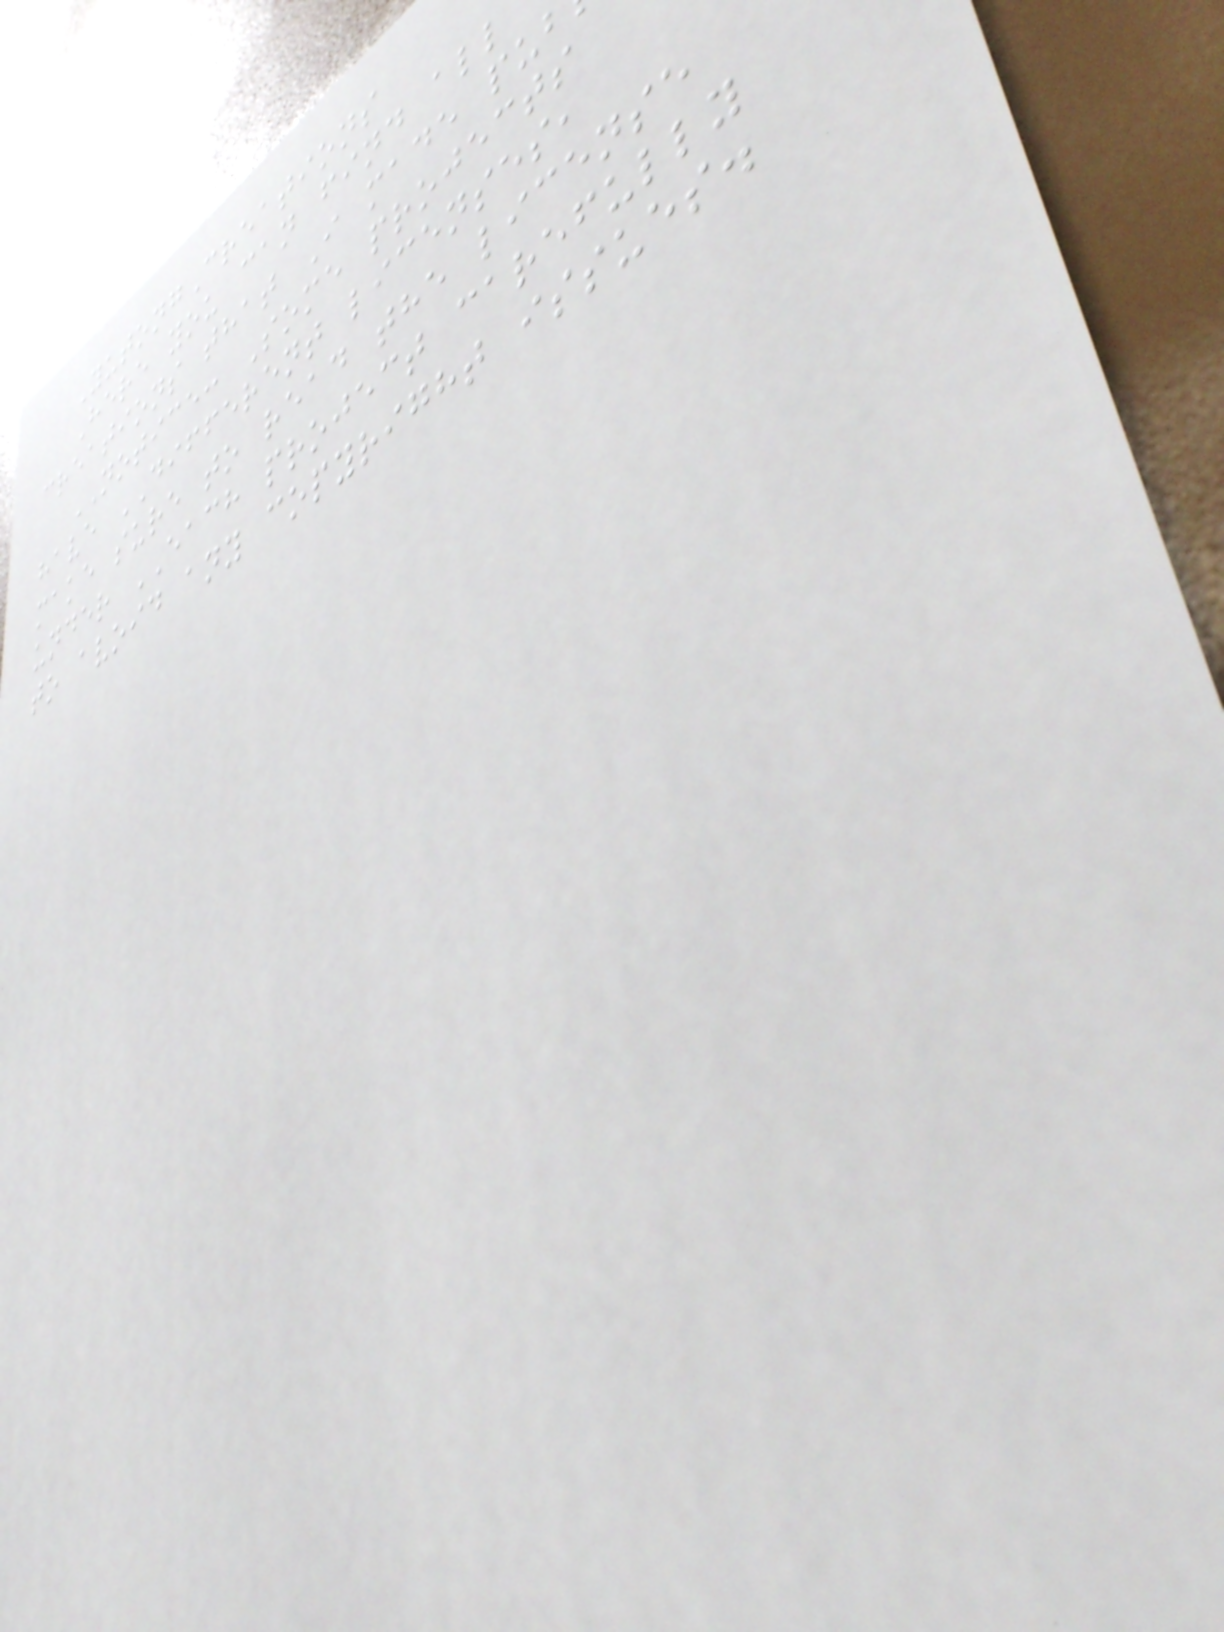YutongCreations
Here you can find all
creations that I made pu
NOTICE: Some projects
have DIFFERENT licenses,
make sure to read the license
under EACH project carefully
to avoid any copyright issues.
